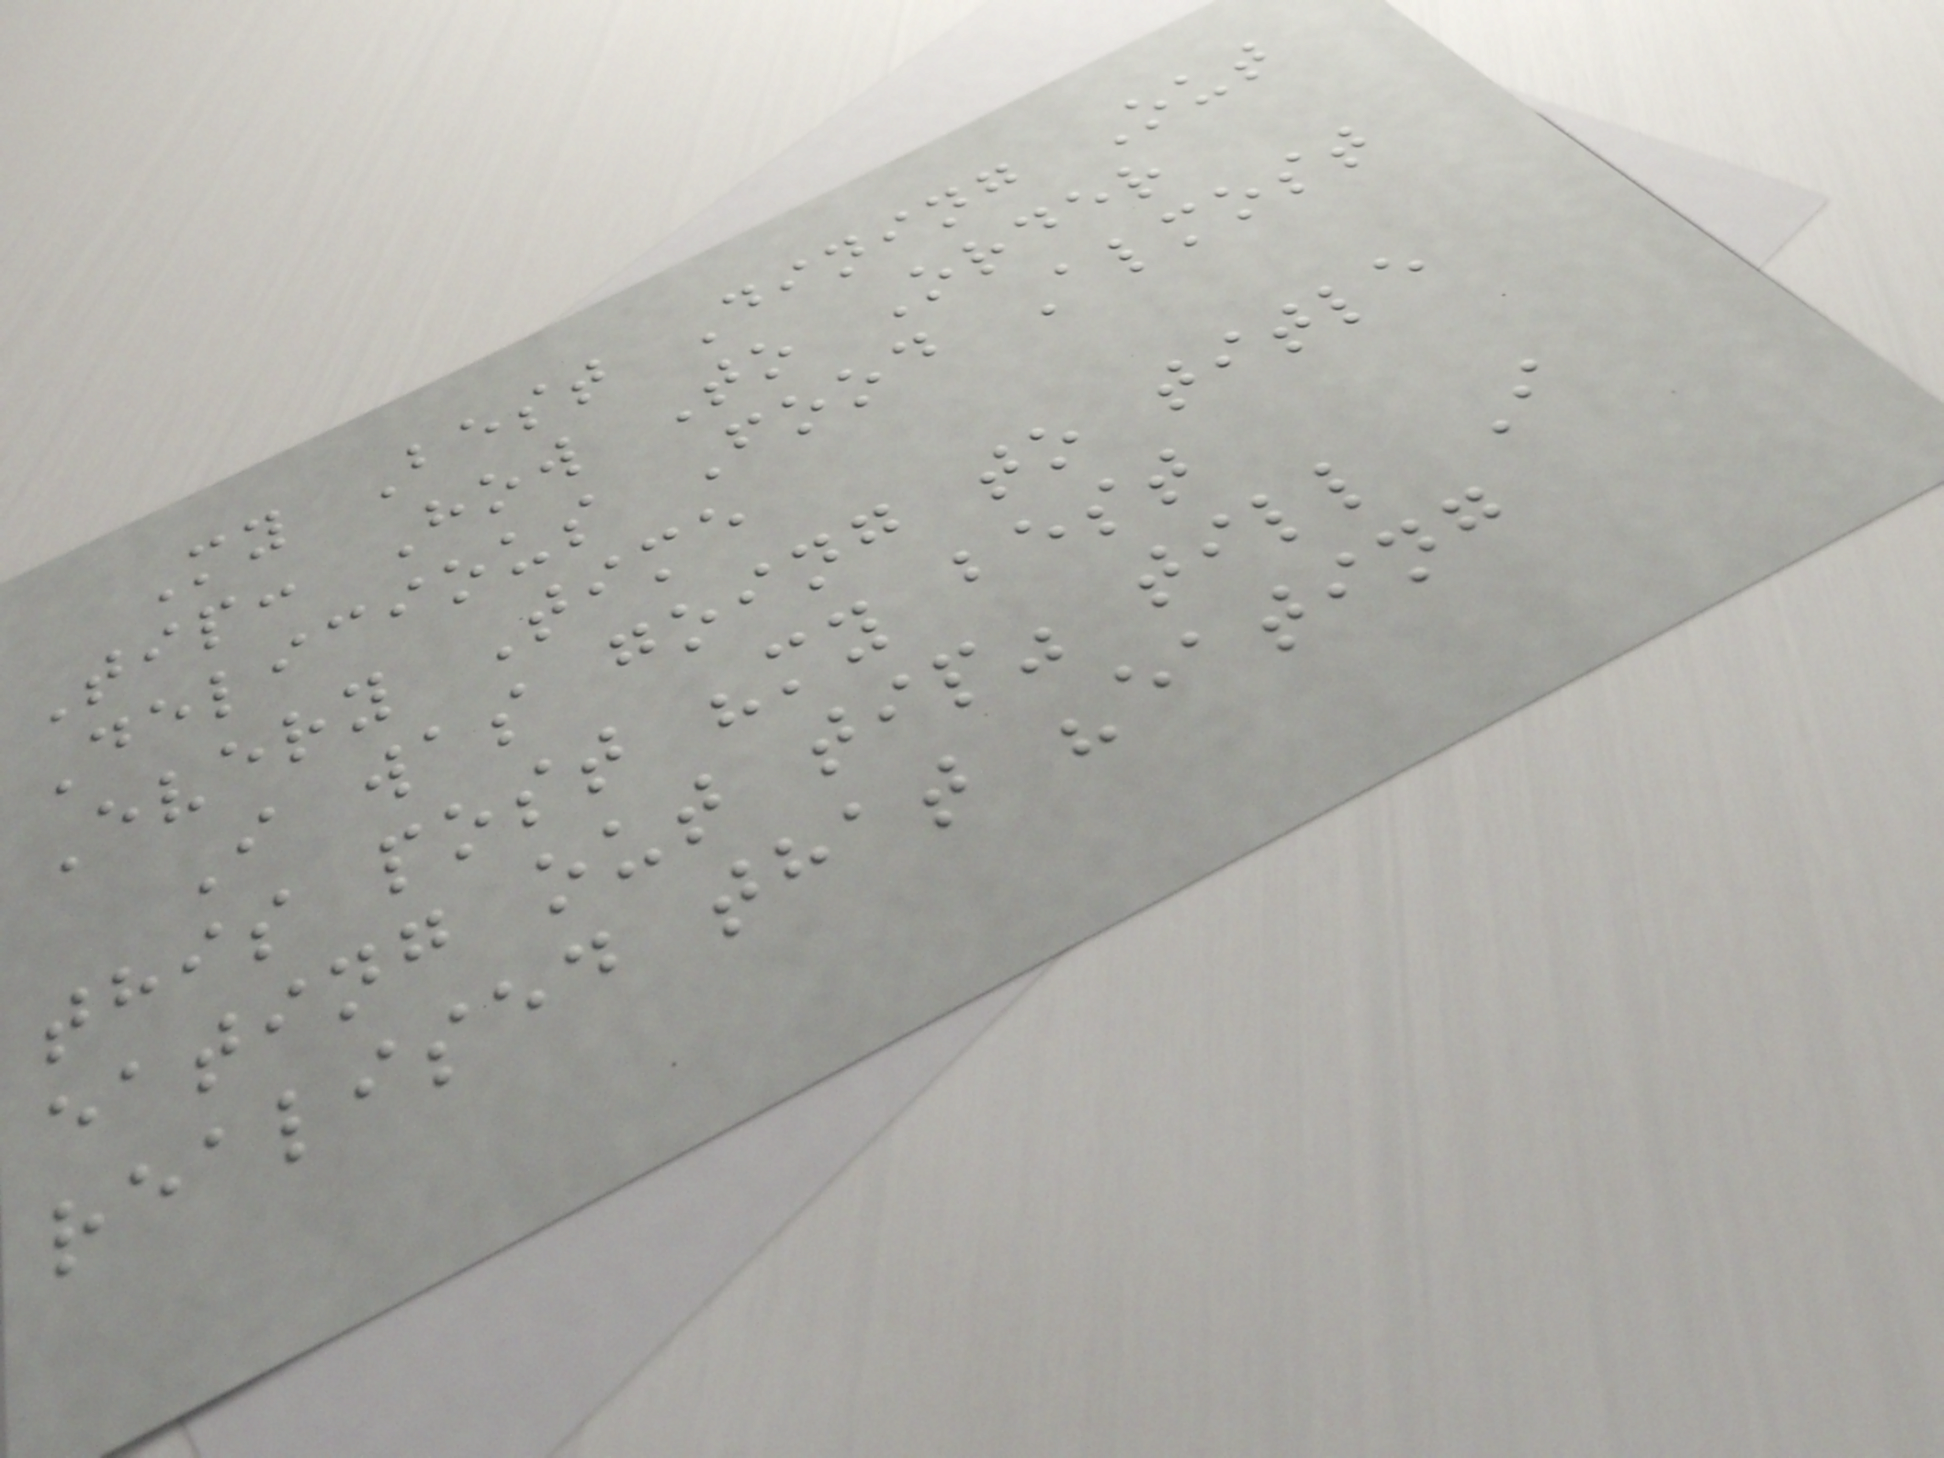My Best Dining Out
Tip: How To Order
Delicious Food Almost
Every Time
I was going to title
this post "my best
eating out tip" till I
realised that "eating
